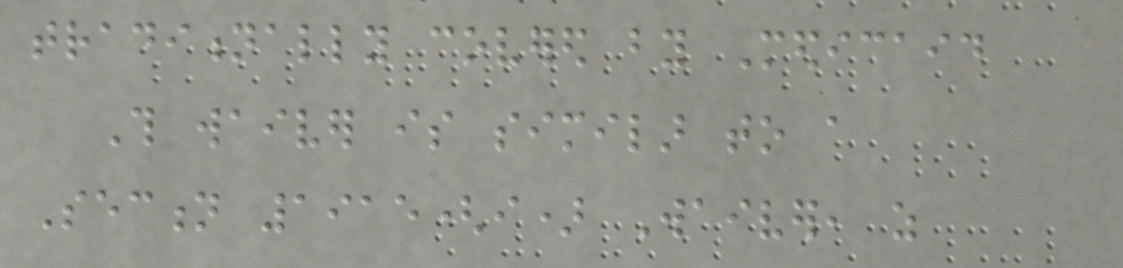traditionally covered by Medicaid
This waiver is similar to a
Section 1915(i) Waiver, as
